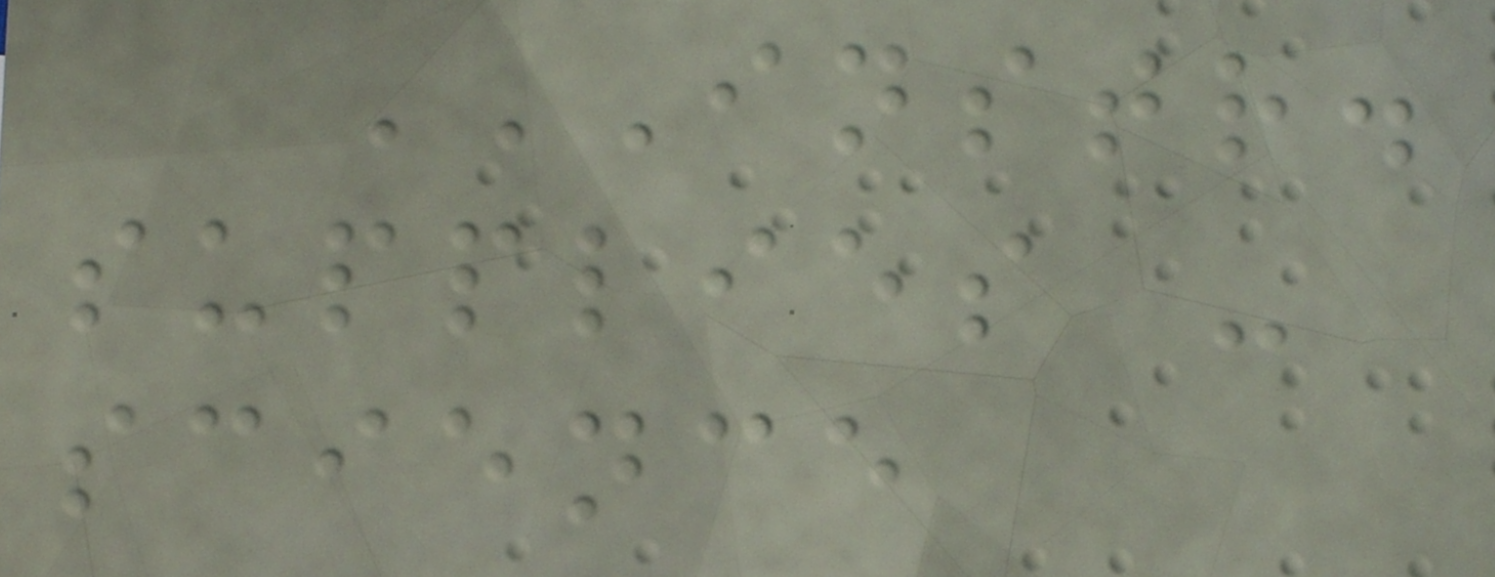INSTR.
SUPPLIES -
SCIENCE
